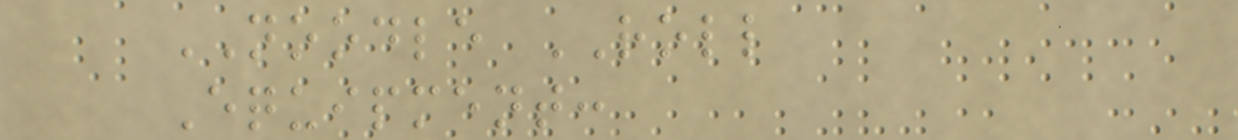NOODLE ROLL
Equipment:
